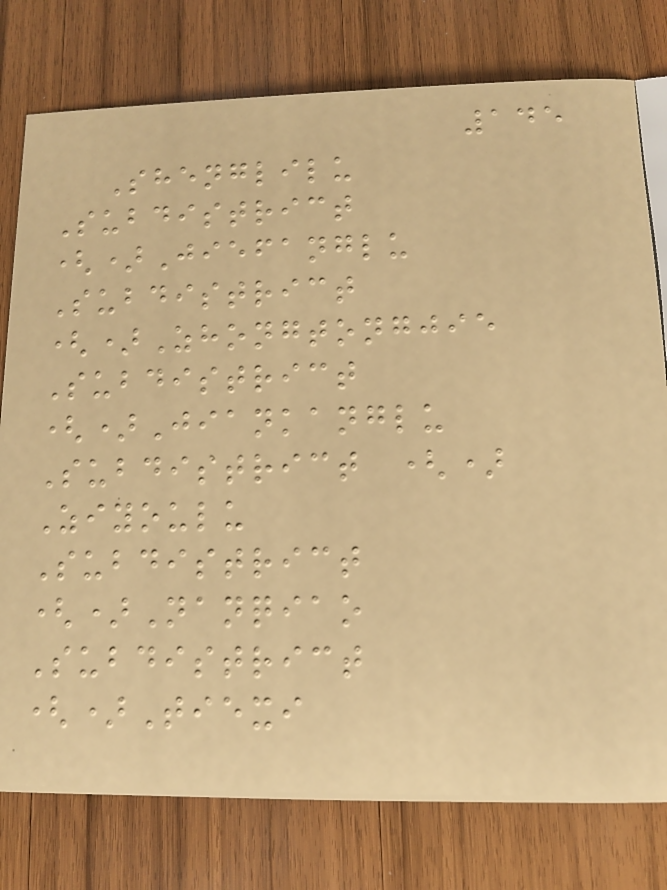145
Shenglilu
Subdistrict
()Jiefanglu
Subdistrict
()Zhongtongjie
Subdistrict
()Jiankanglu
Subdistrict ()
Ziyoulu
Subdistrict
()Nanqiao
Subdistrict
()Tiexi
